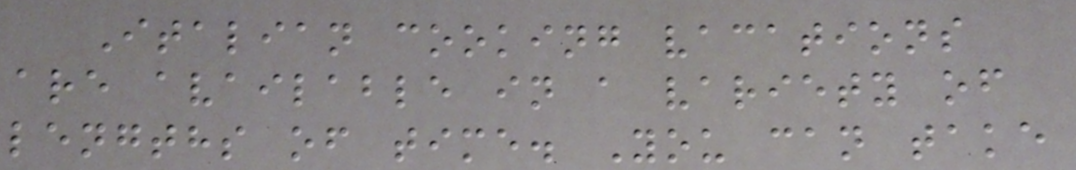Italian cooking vacations
are available in a variety of
lengths of time. You can take
